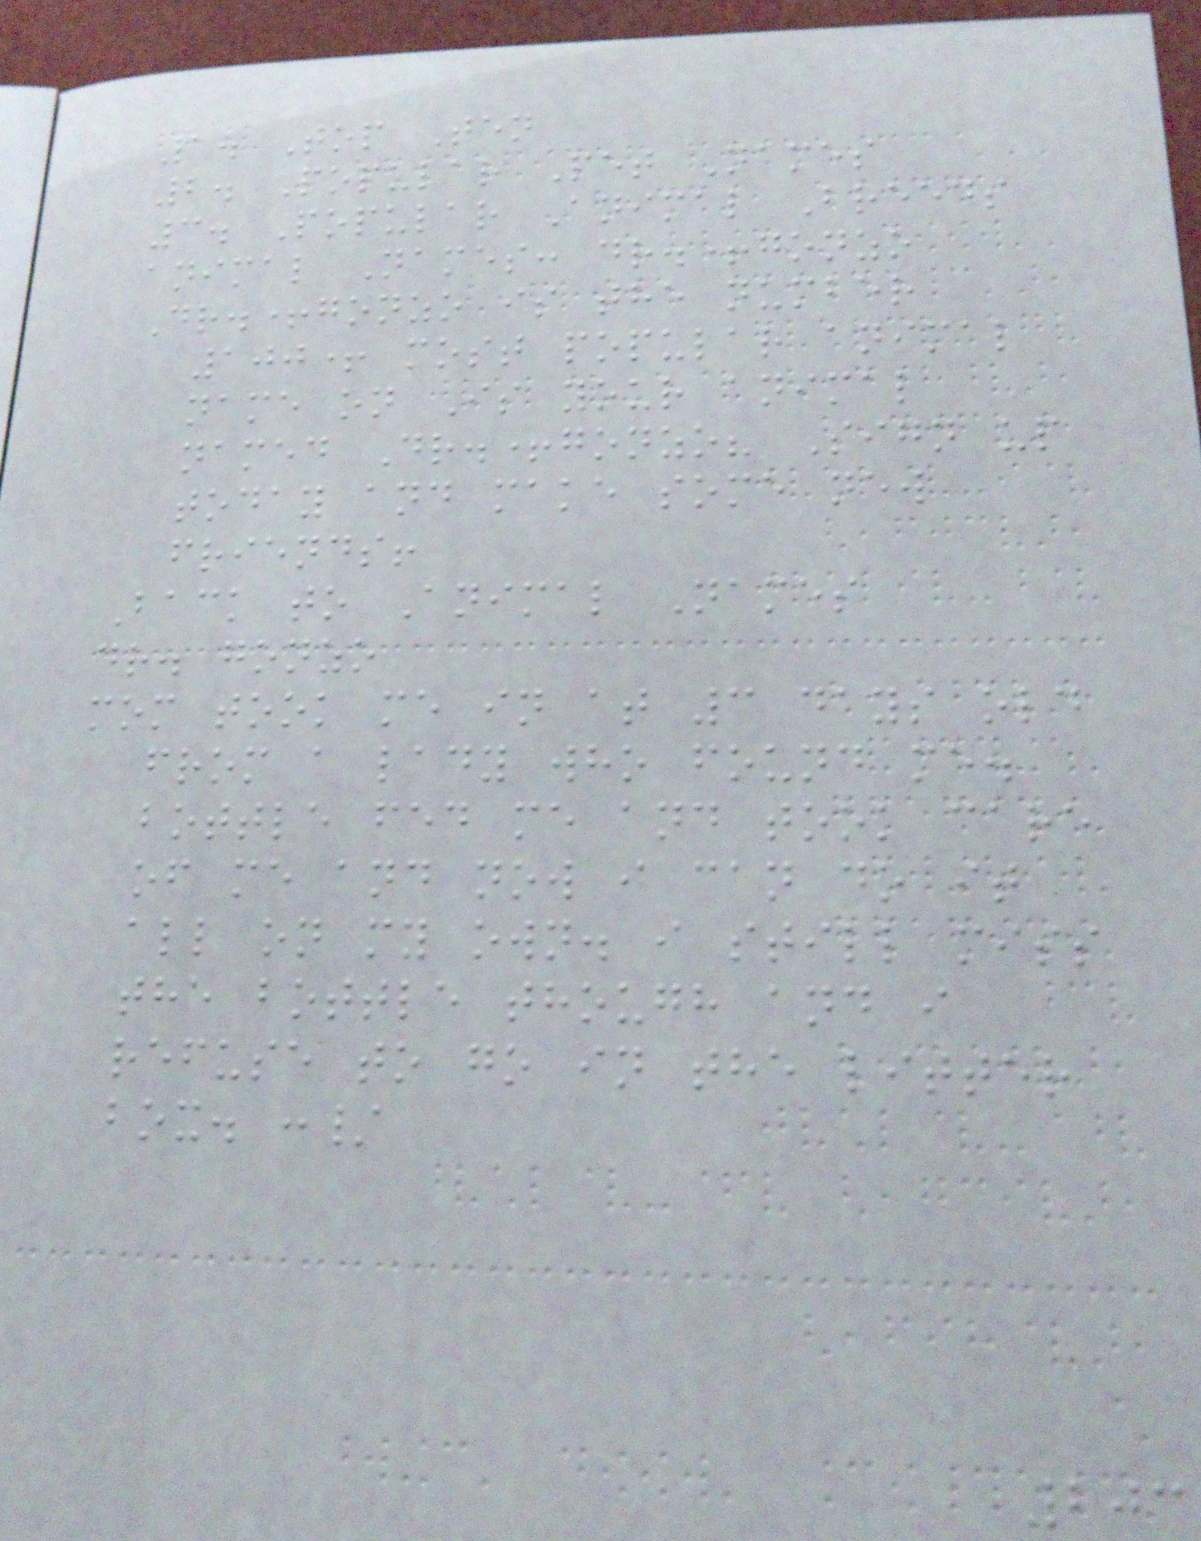1. Top Ten
2. Popular Pet Names
3. Popular Animal Breeds
animal Names: dr.+gonzo
Dr.+gonzo is the number
100+ most popular animal
name on Is your animal
named Dr.+gonzo? Sign up
today and make some new
friends!
Back to Animal Names
dr. gonzo
mom took me in at 3 days old
from a lady who found me.
bottle fed me and took care
of me and now i can do it
all on my own. i still miss
the bottle though and i
refuse to go in the litter
box. :/
203
